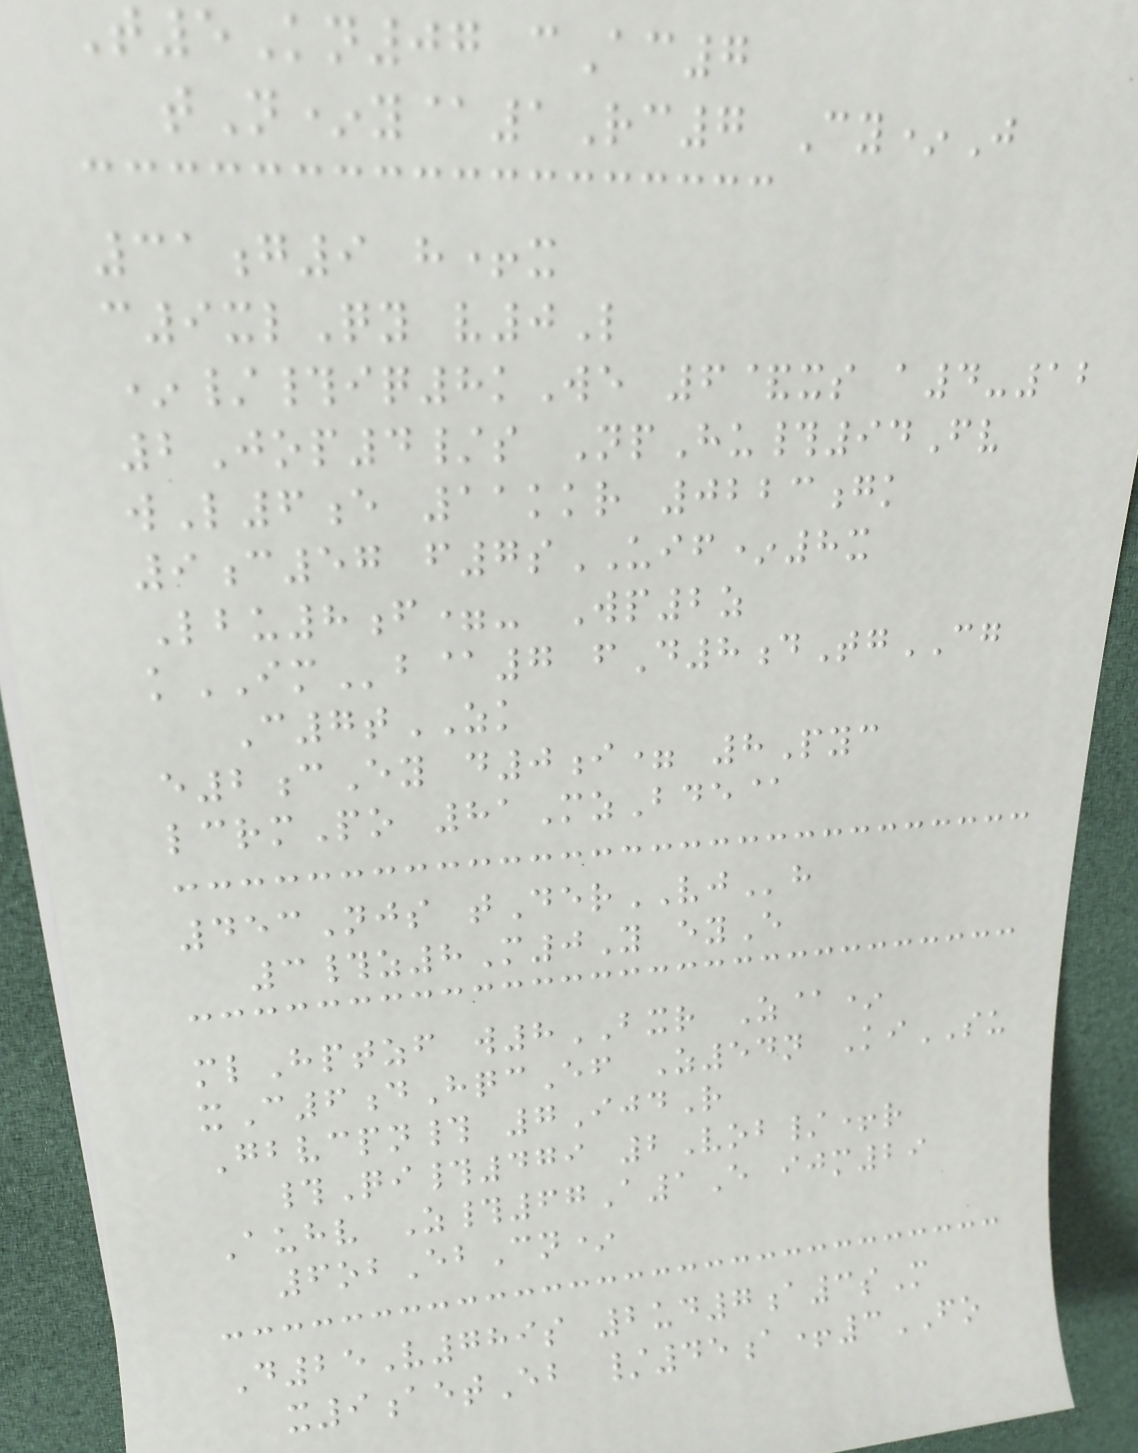T5Kn07 cAc7
tN*y@1Rc7 Cy*J
31g9 h+x
c9xlQy v0L
*/#iq8kWe 6&xs a4-12
2Jop4/s NpHu#94Fv
wL6e 11kkr 0223gk
9c57 f7sUIF*8x
Lbu8f=- Wp2z
kIMb@7 fD8dTgCG
C7tZK
e2cEy d0i= 8Pyc
lcrmPo 81MzBde@
453Njs tDerVJh
3#z8M0Y eyE
mlHptzf w8BXR Z@*
xC6dHqcEf Z54n KiSU
Gbvcpn# 7IjdR
#Qi#479 2Vob/+r
Auhv Z#67A1E ijm29
6obEbCn*
D25V789s 2ud7a3sM
x9aetEb /45a+3FO
